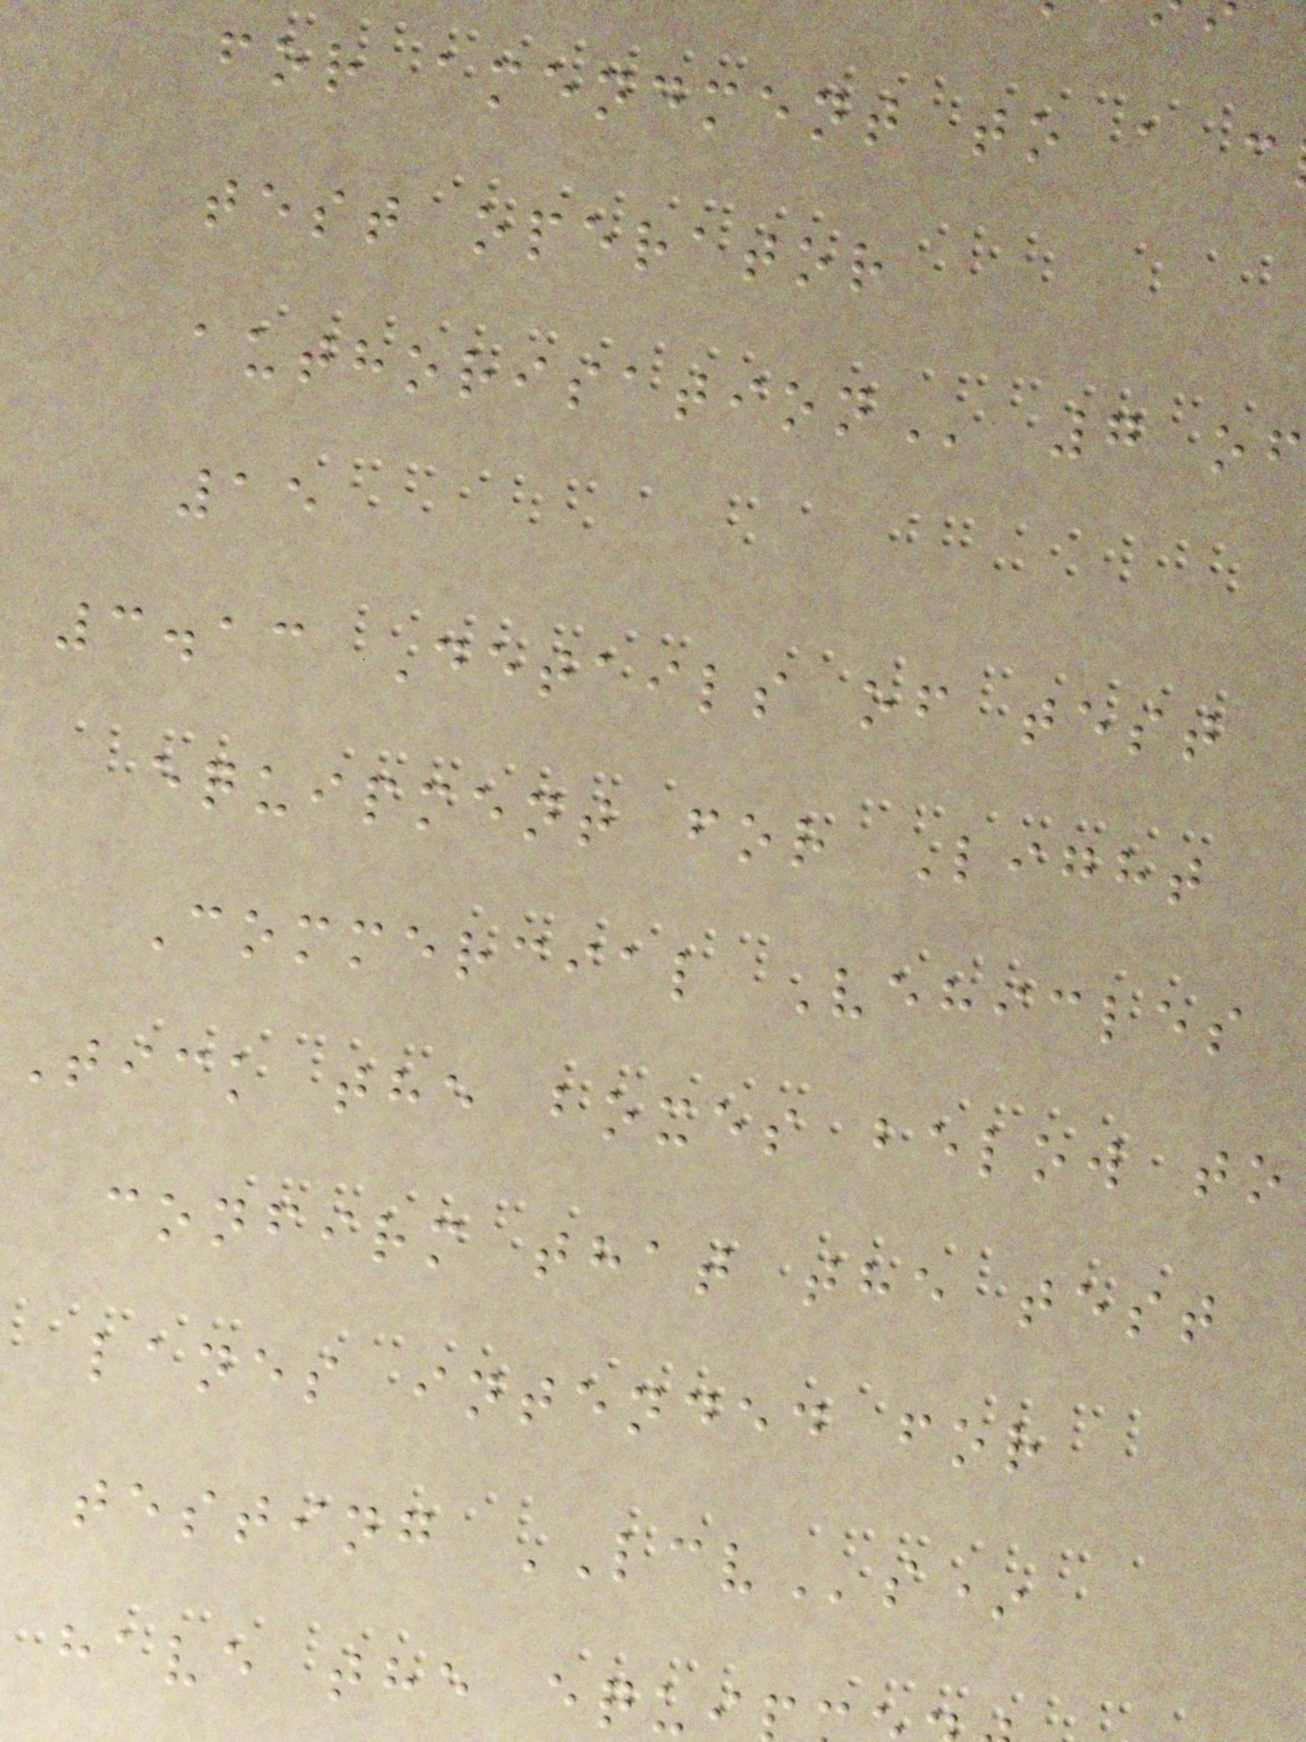for amendment to a
test operator
15
3.13 Details of test
equipment for Light
Commercial Vehicles
Tick the boxes below to
confirm that the test
lanes intended for
testing LCVs*
have the equi
